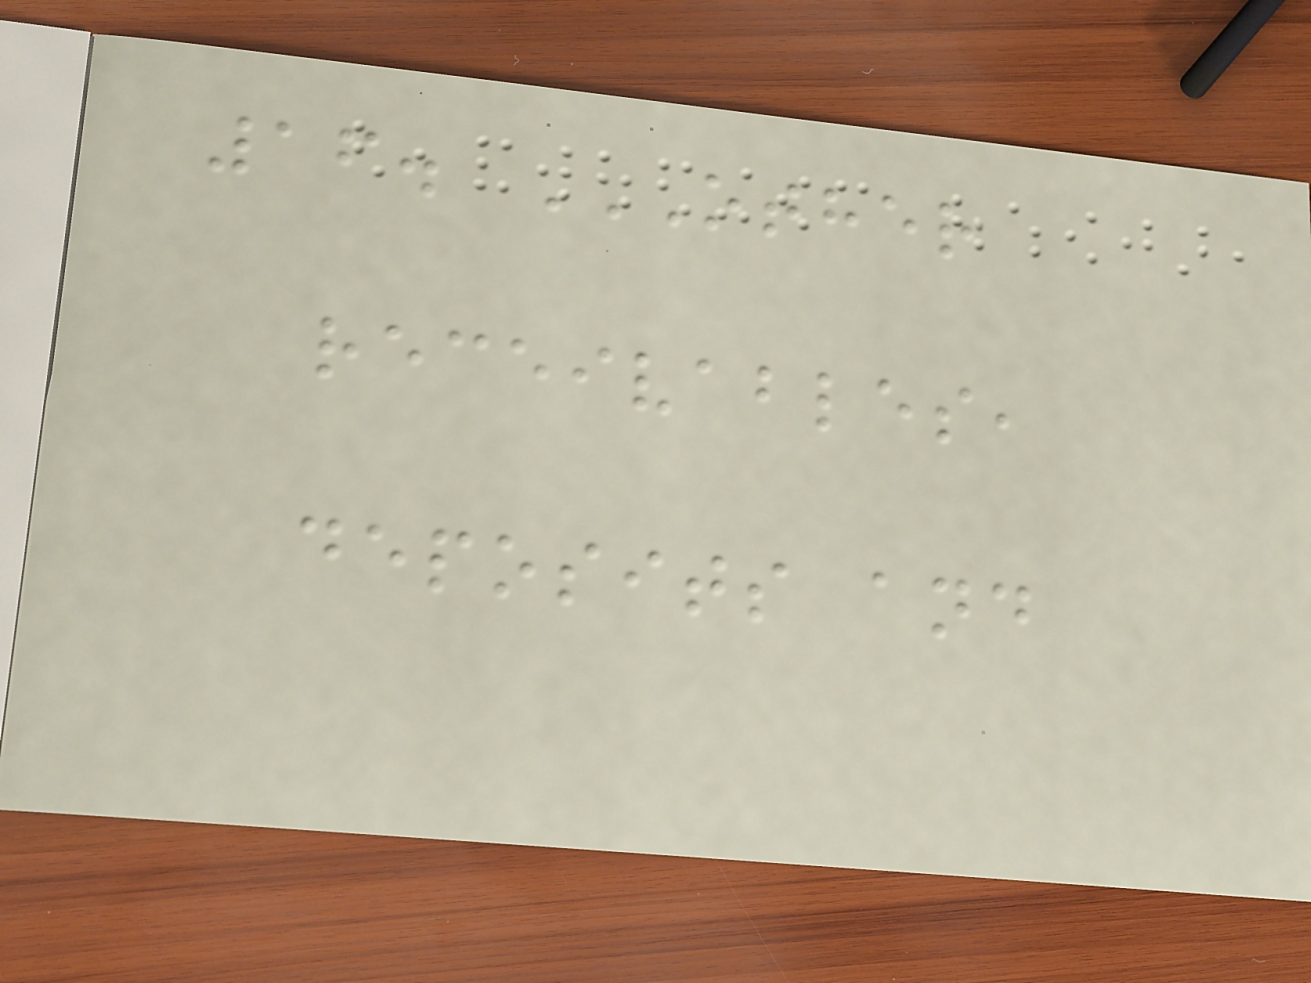16. OTHER
RECEIVABLES,
DEPOSITS AND
